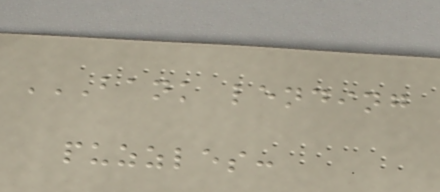BANK LENDING
PUZZLES:
